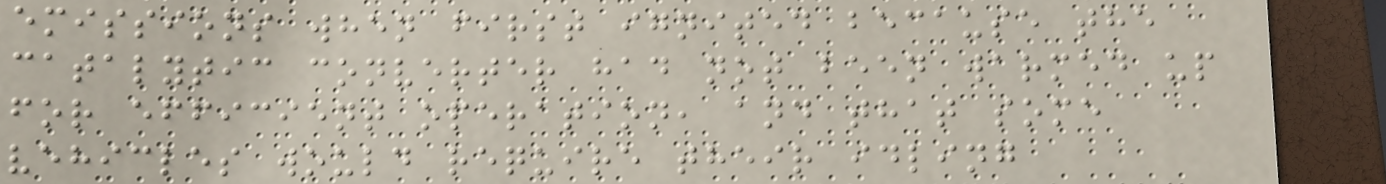emissions when first ignited because the
catalytic converter had not been warmed up
for efficient operation, and that some
vehicles would require their idling
